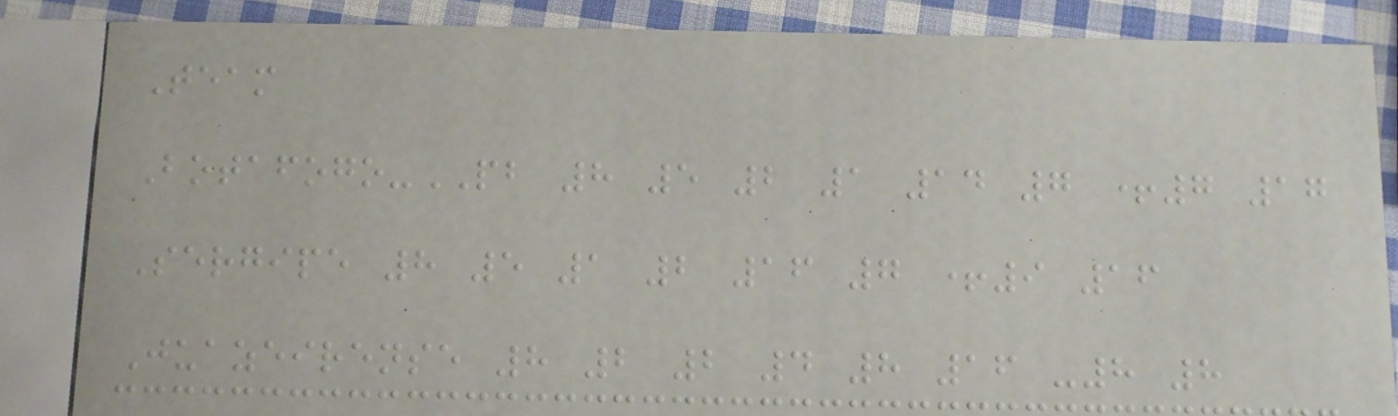Team
Botafogo-PB 8 5 2 1 14 7 +7 17
Sergipe 8 5 1 2 16 7 +9 16
Juazeirense 8 2 2 4 8 16 -8 8
